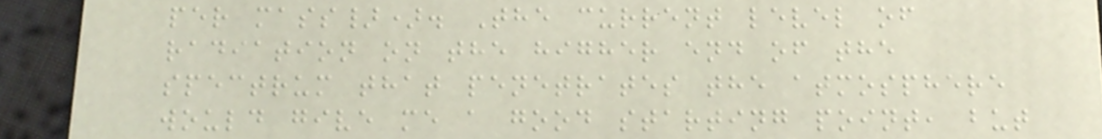per mass}). The current level of
radiation on the higher end of the
spectrum that penetrates the atmosphere
would give me a good starting point, but
